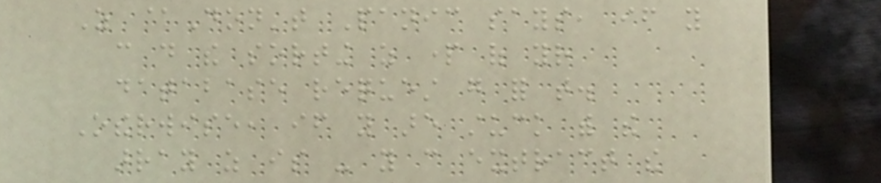As @Don't Panic says, if you
can do the sorting as part of your
database request go for that.
Otherwise, if you are stuck with the
array as is - you can extract the
